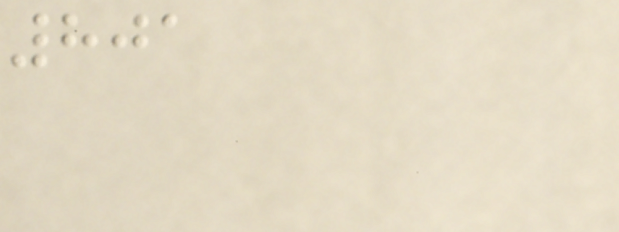801
